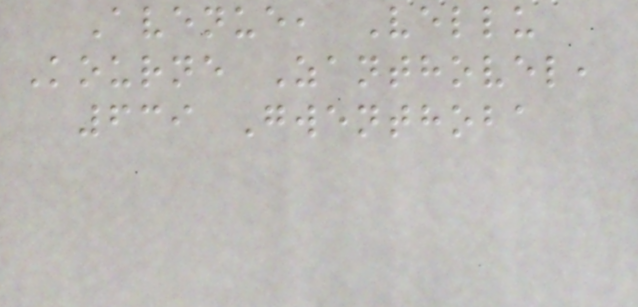Avenue, Vellu
Kourne Zanthovel,
639 Gwenthoba
